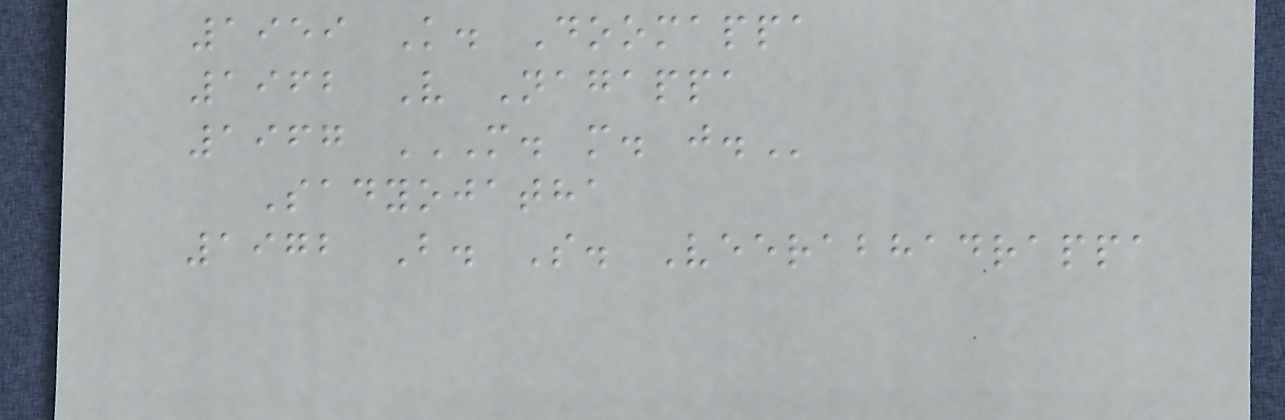1959 K. Doomappa
1962 V Nagappa
1967 M. M. J.
Sadyojatha
1972 B. S. Veerabhadrappa
